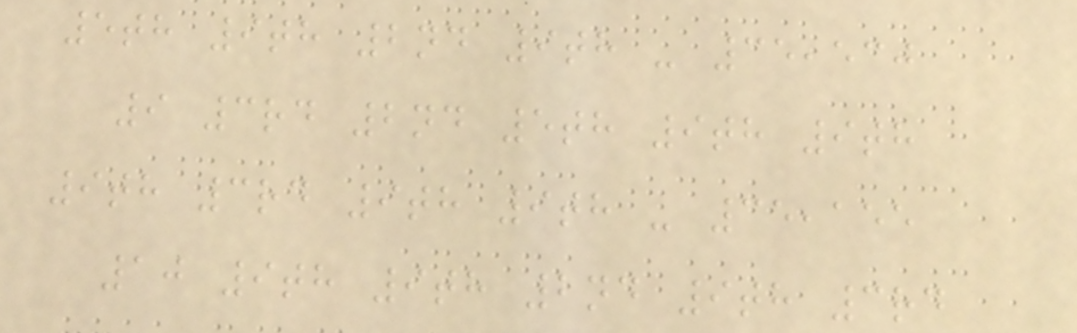5th 9th 2nd 9th - 35,530
9 3rd 2nd 5th 9th 9th
9th 3rd 9th 9th - 35,155
10 9th 9th 2nd 9th 3rd
